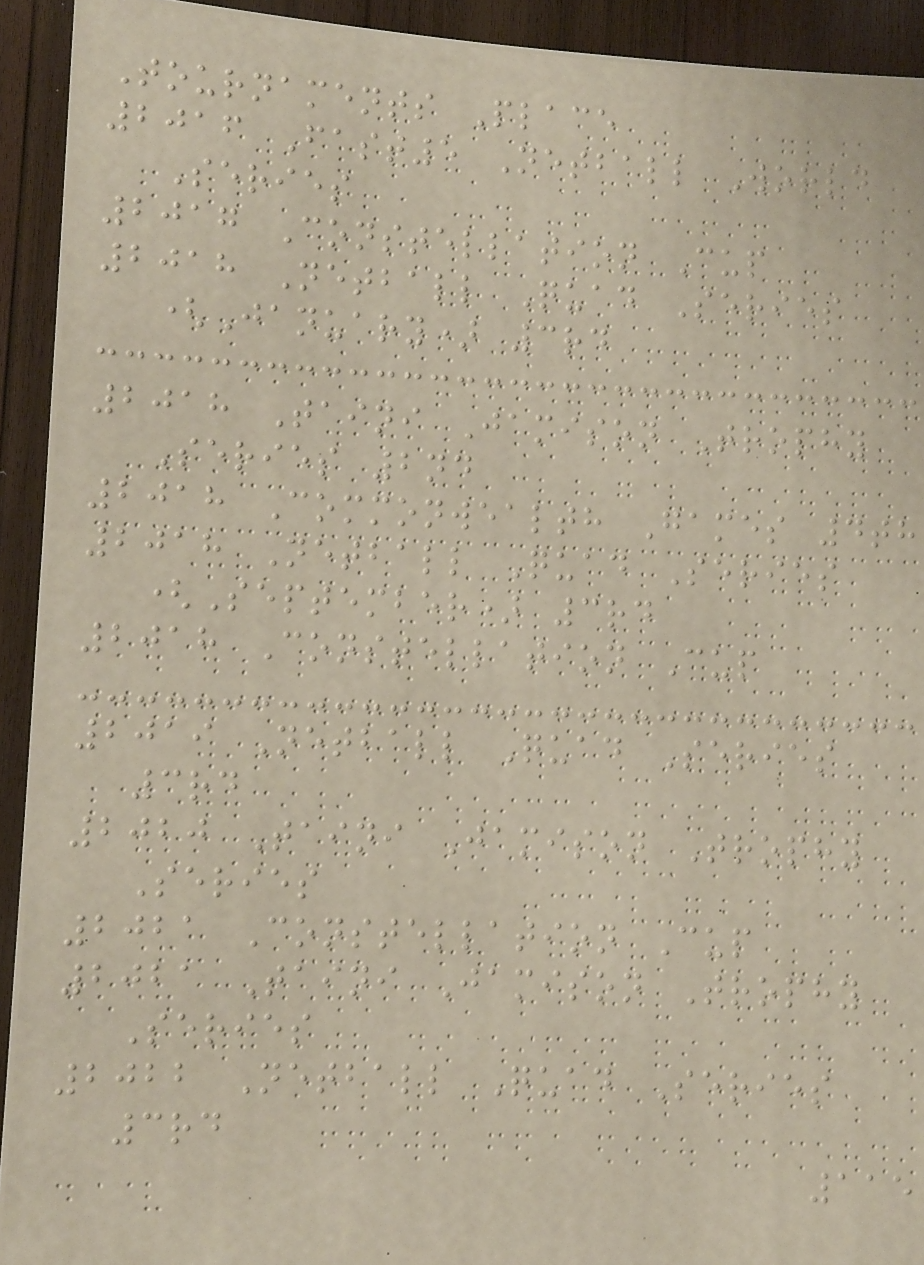Tournaments Place
2016 Fast5 Netball World
Series
2017 Constellation Cup
2018 Netball Quad Series
(January) 3rd
2018 Taini Jamison Trophy
Series 2nd
2018 Commonwealth Games 4th
2018 Netball Quad Series
(September) 3rd
2018 Constellation Cup
2019 Netball Quad Series
3rd
2020 Taini Jamison Trophy
Series
2021 Constellation Cup
2021 Taini Jamison Trophy
Series
2022 Netball Quad Series
3rd
115
